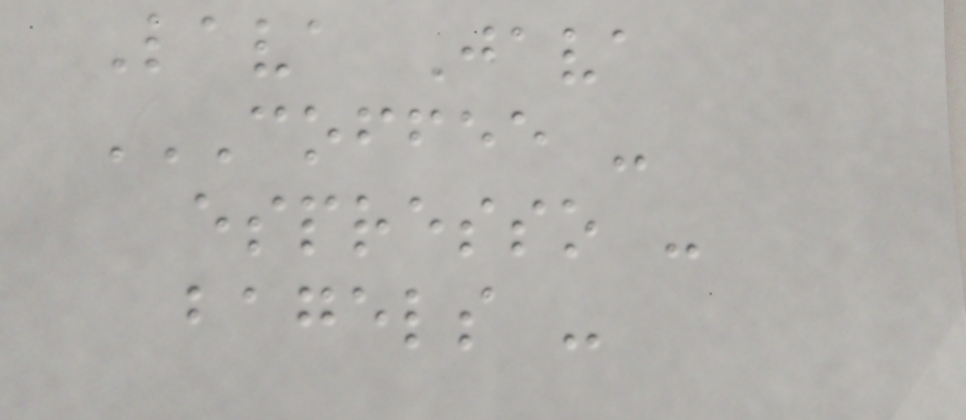Lava Java
COFFEE -
ESPRESSO -
BAGELS -
